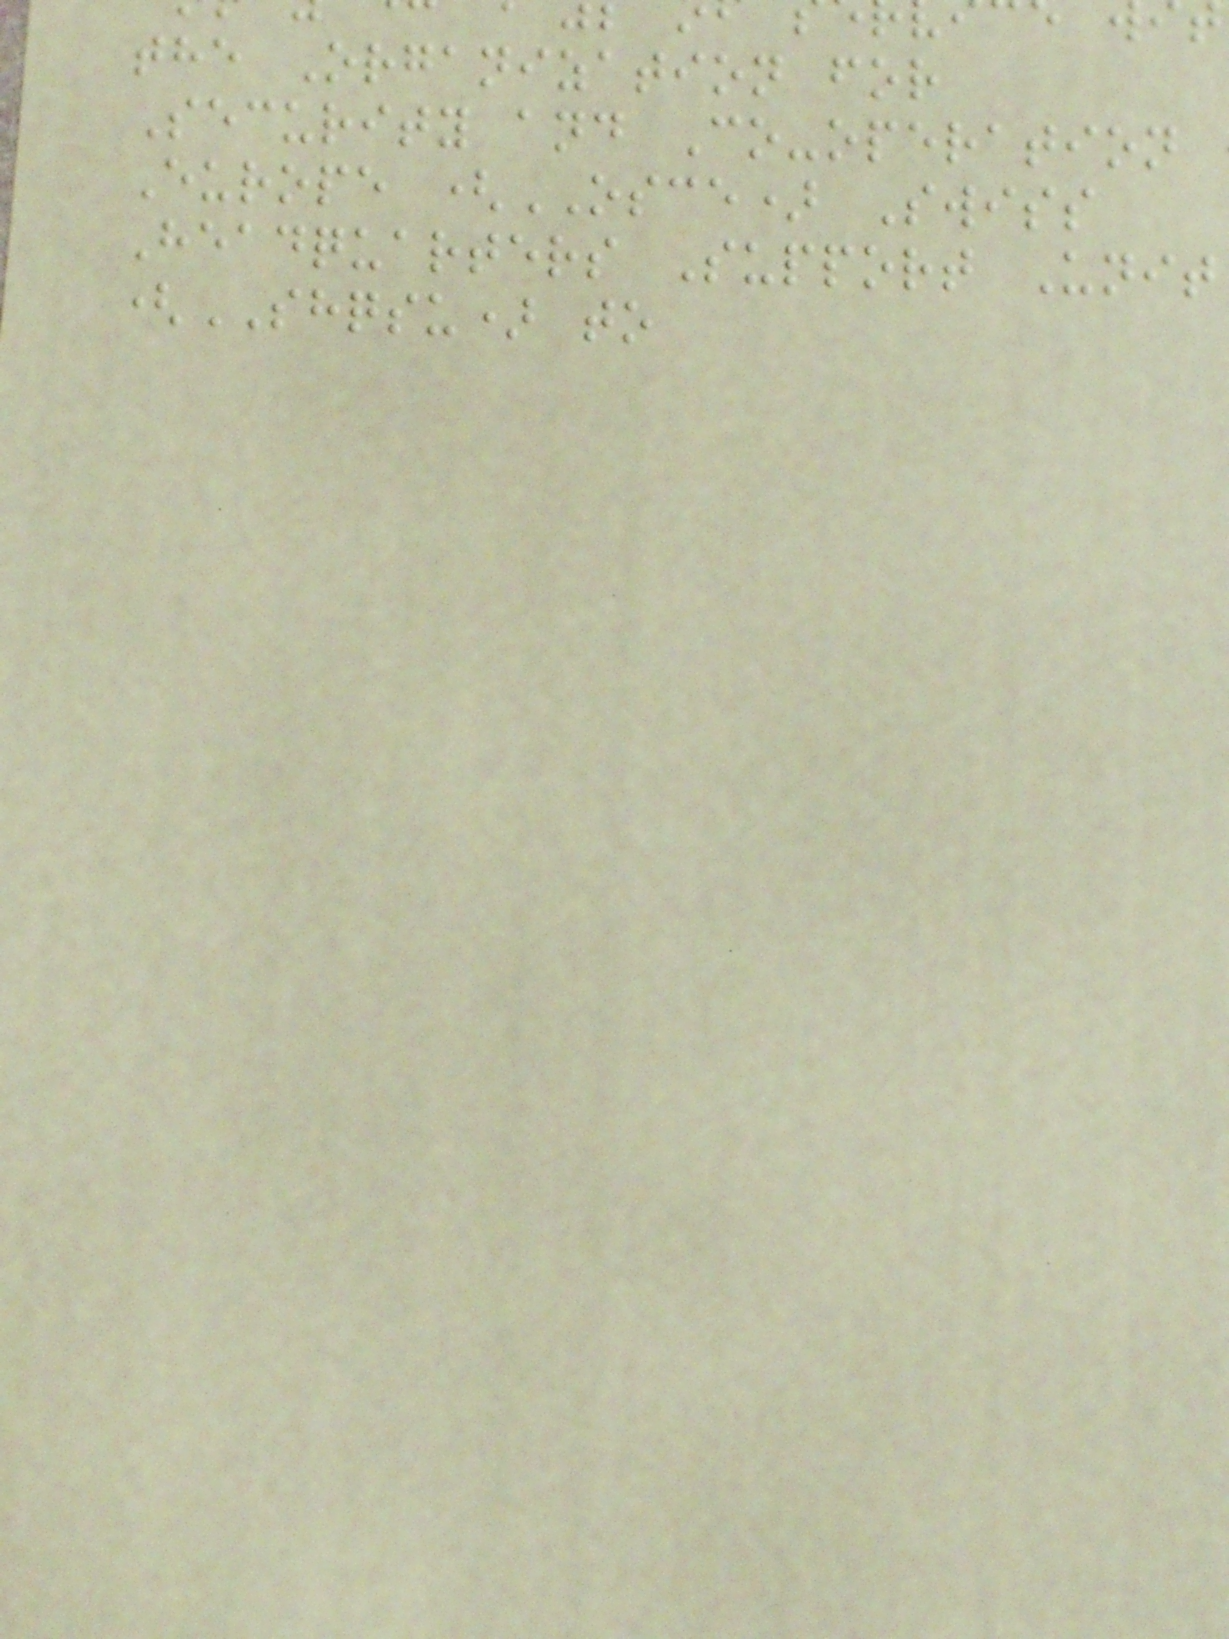the Organization for
Security and Co-operation
Europe (OSCE) Swiss
Headquarters Support Unit
(SHQSU) to
